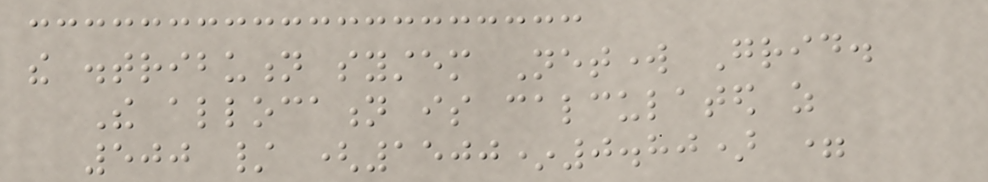the distribution system Network Grid.
The allocation is calculated as
500 / (1500*0.80) =
